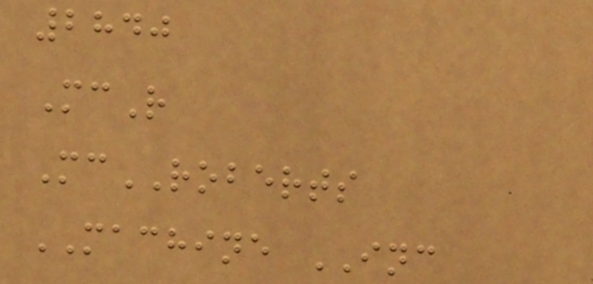2840
McR
McROBERTS
MACHINE INC
